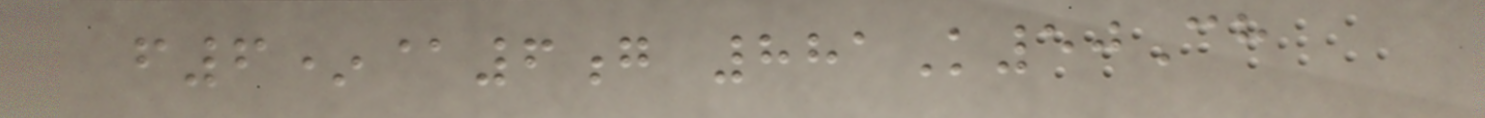f6*@6g 881K50Ch
